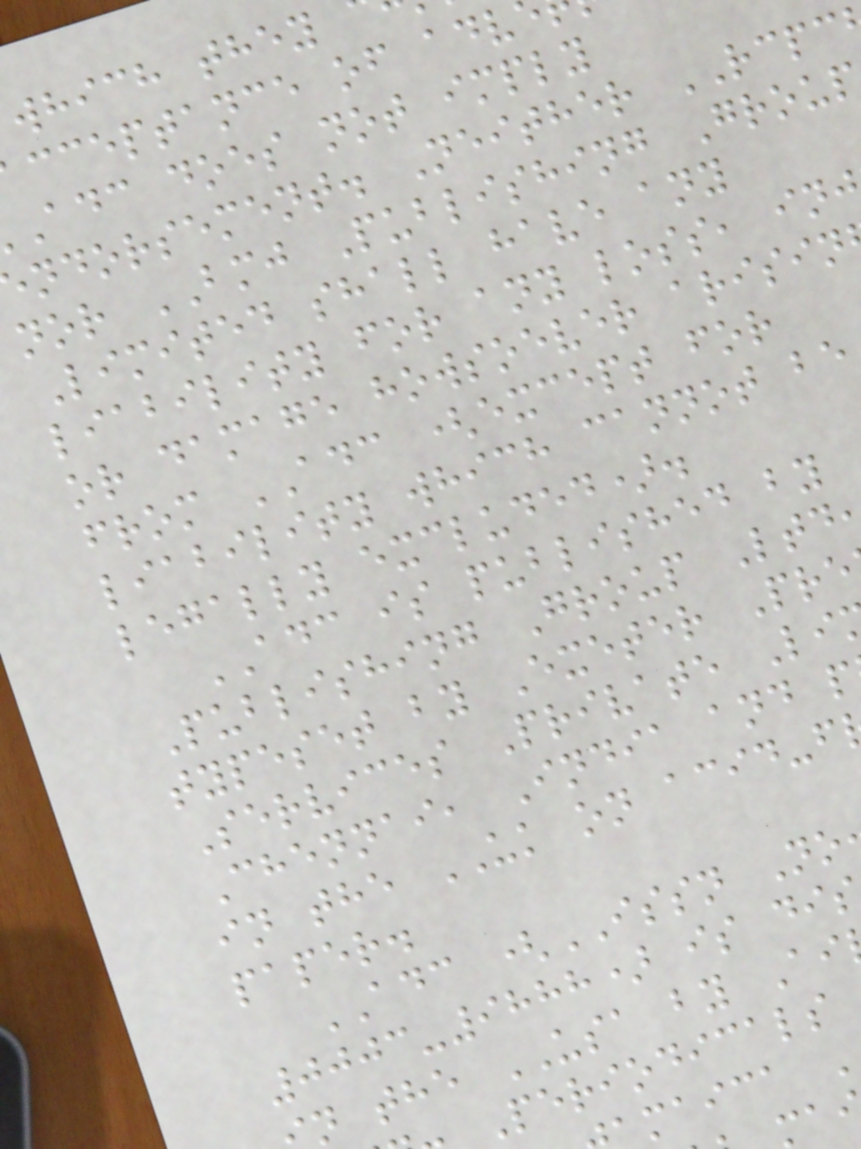which they
cceptance of adv
adc does not imply
ndorsement. Neither RCPC
nor BMJ Publishing Group
Limited shall have any
liability for any loss, in
or damage howsoever arisin
from ADC (except for
liability which cannot be
legally excluded).
ADC is published by
Publishing Group Ltd
typeset by Exeter Pre
Services Private Li
Chennai, India and p
in the UK on acid-f
paper.
ADC (ISSN No
0003-9888) is dis
n the USA by Ai
Periodicals
